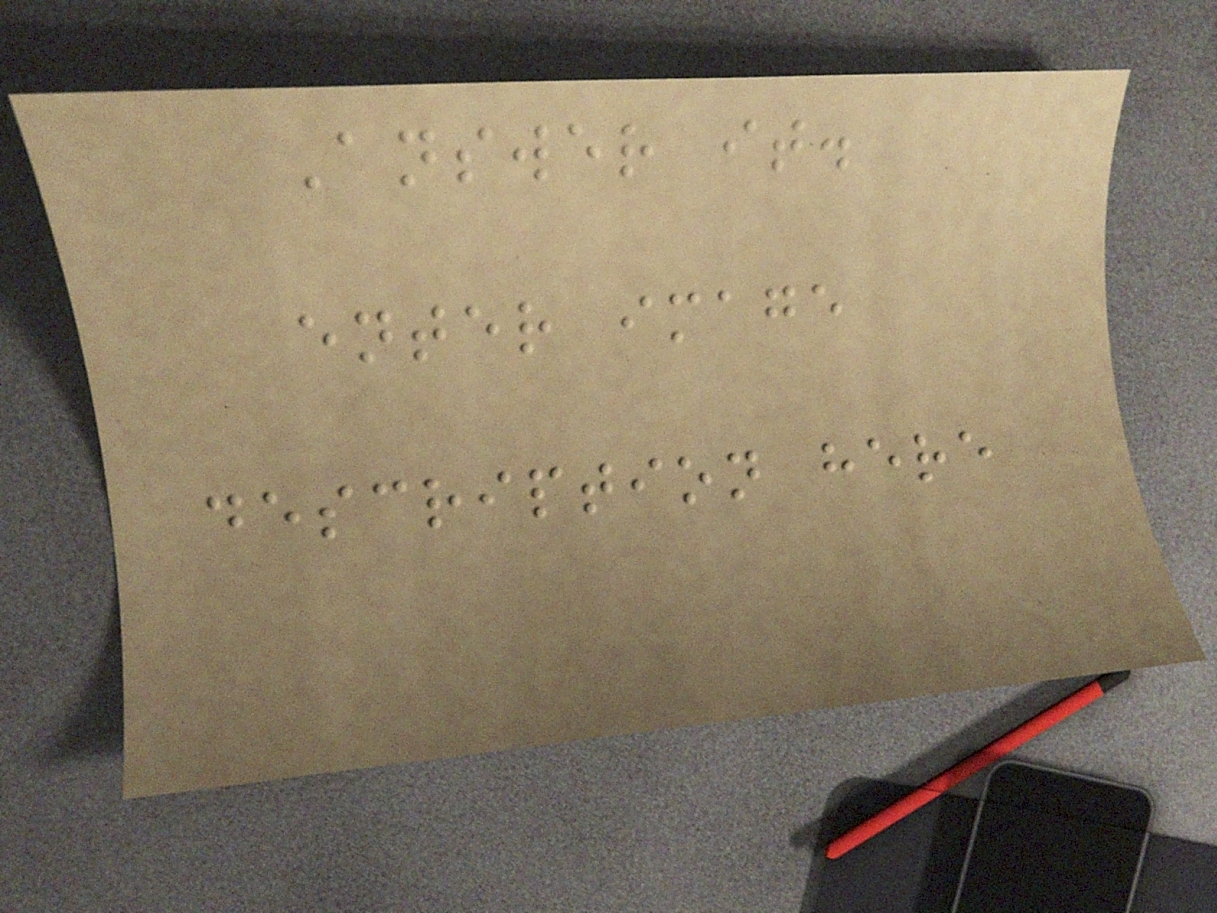Answer it.
enter image
description here
